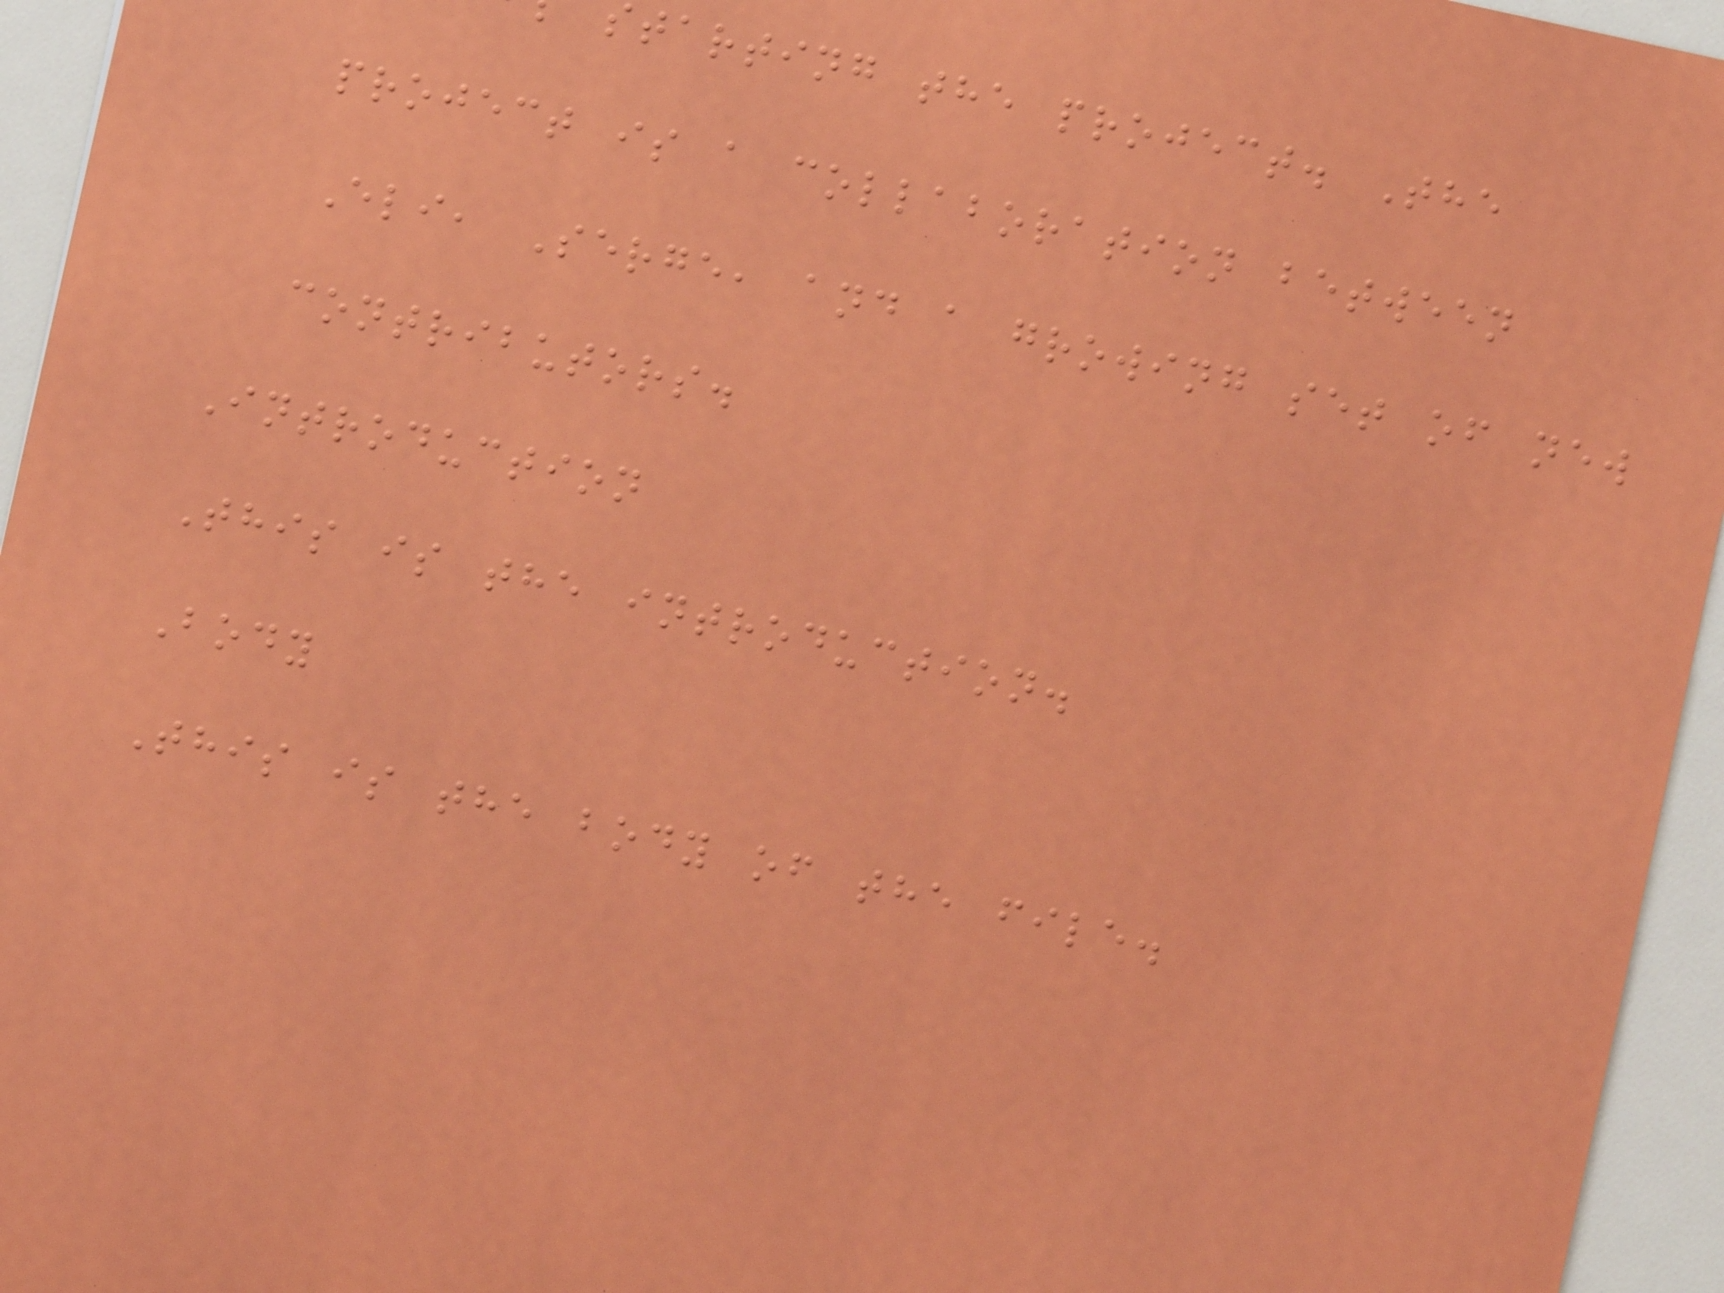tarting the project. The
project is a collaboration between
Eli, Serge, and a growing set of new
contributors.
Introduction
This is the introduction.
Body
This is the body of the file.
